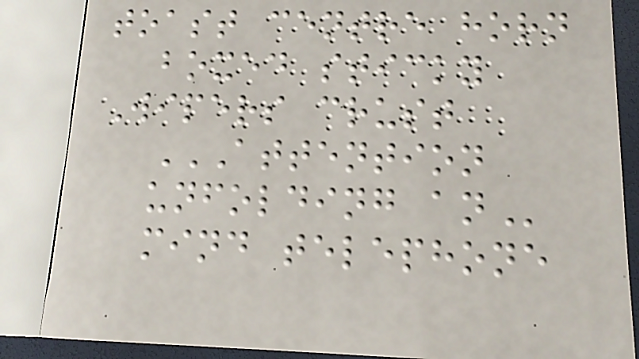toast centre horn
boxed sticky
Wipers crust
ATTENTION
UNFOLDING AN
mind telephone
